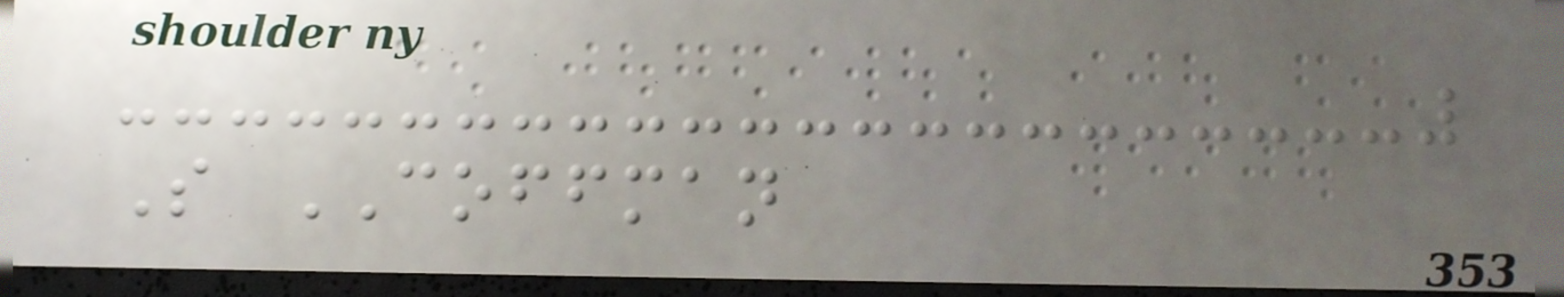S COFFMAN
